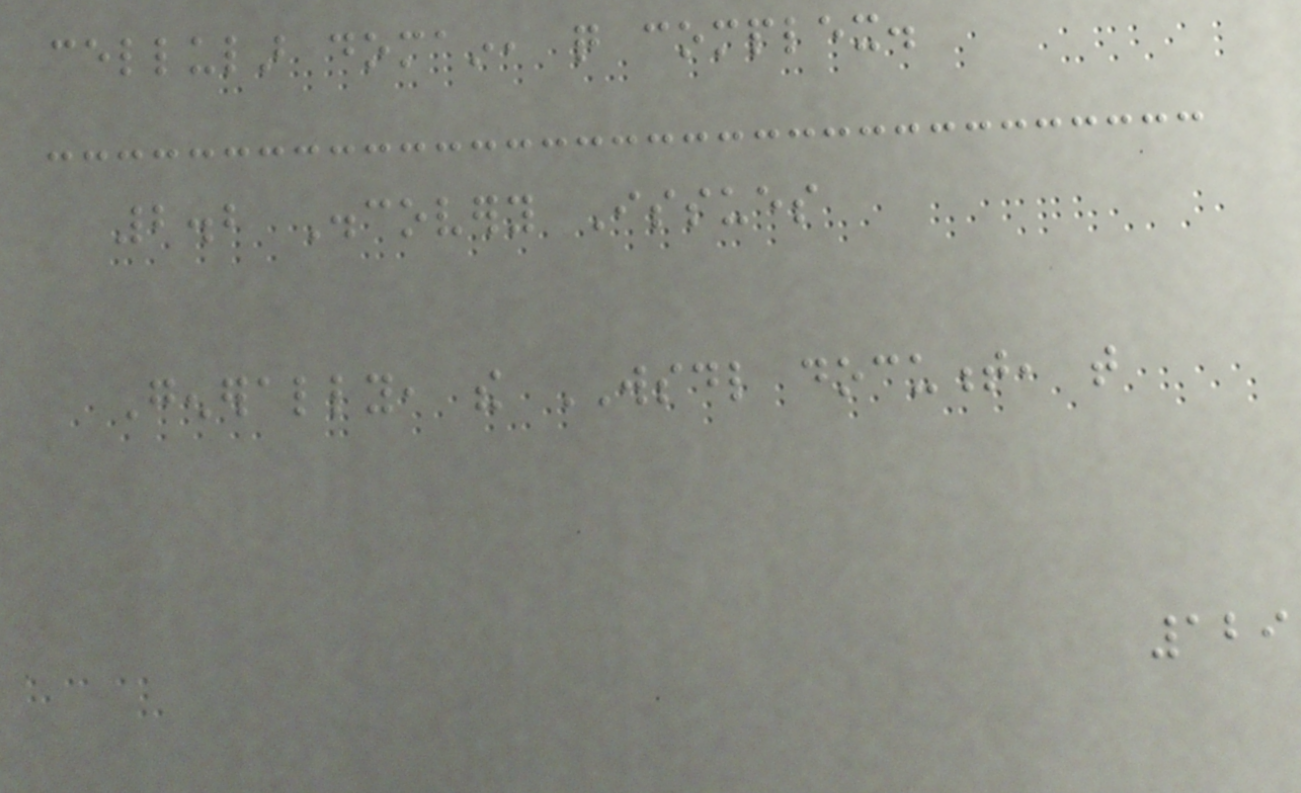cellular domain, quite complex.
2.2 Discovery Issues
Generally, the WSDL document, that
129
